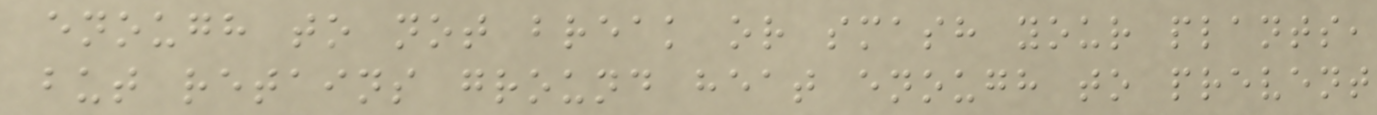enough to not break or smash your plants,
but retains ground heat enough to prevent
